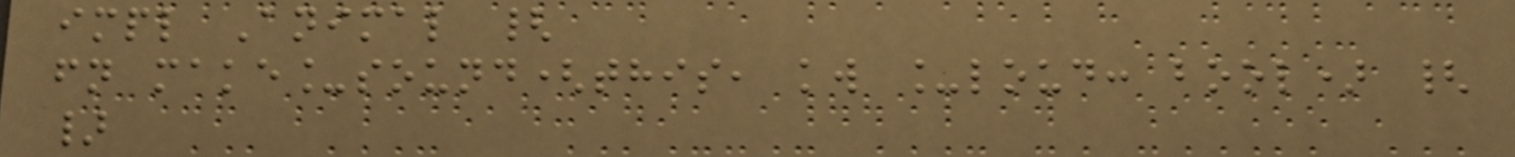impl Animal {
fn make_sound(this, kw _loud: bool) {
}
